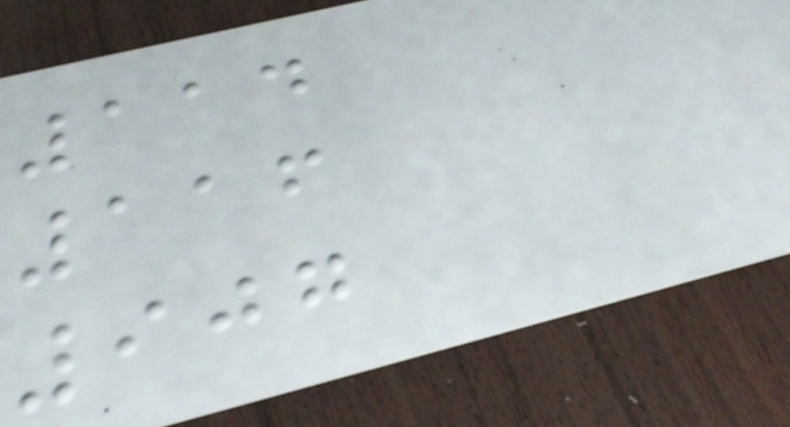114
116
907
